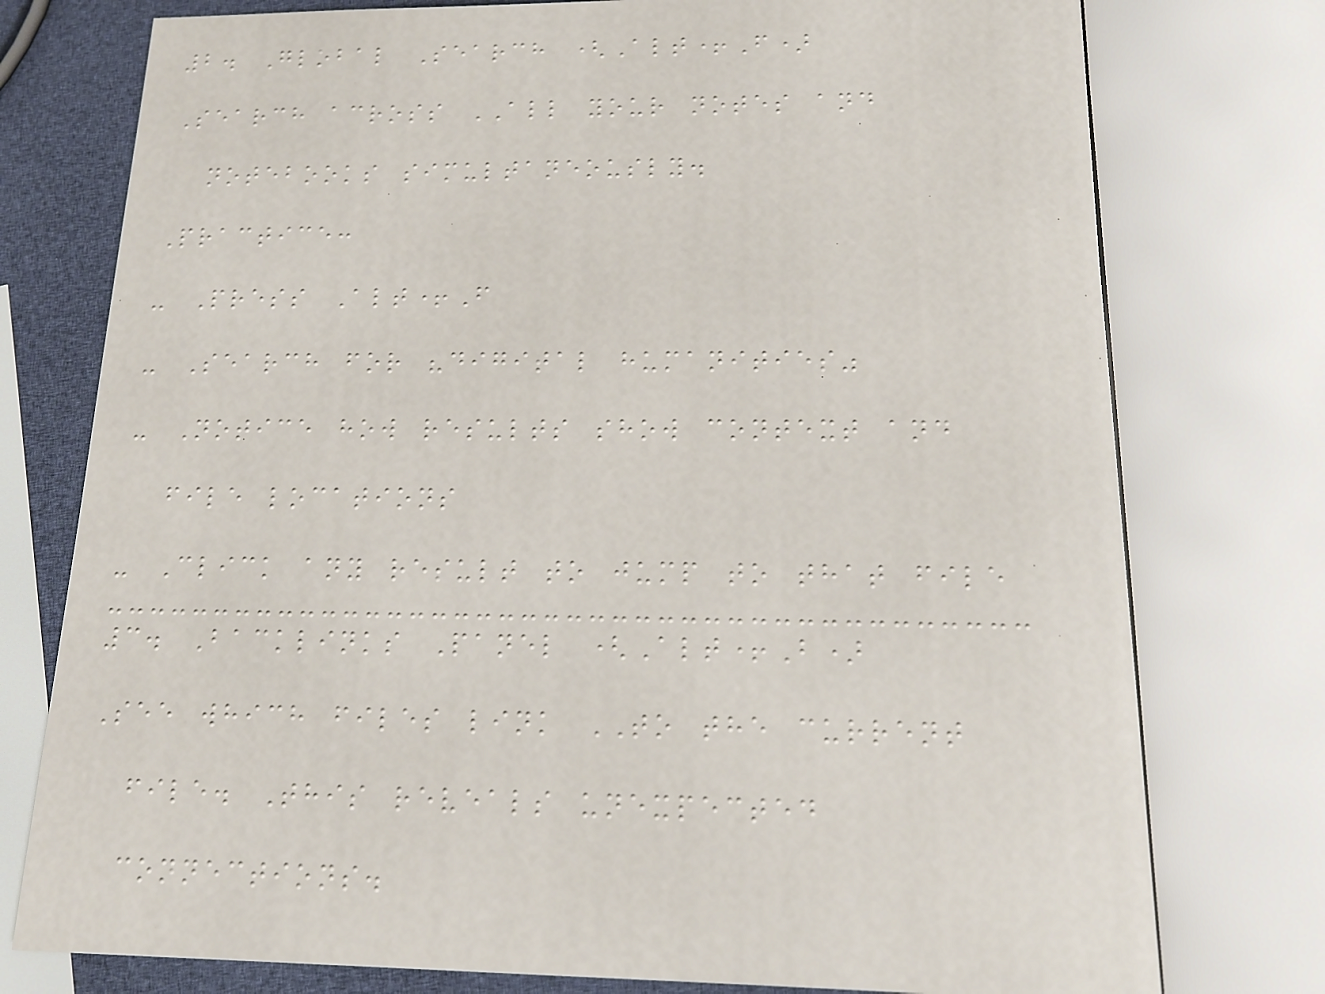2. Global Search (Alt+F)
Search across ALL your notes and
notebooks simultaneously.
Practice:
- Press Alt+F
- Search for "digital humanities"
- Notice how results show context and
file locations
- Click any result to jump to that file
3. Backlinks Panel (Alt+B)
See which files link TO the current
file. This reveals unexpected
connections.
